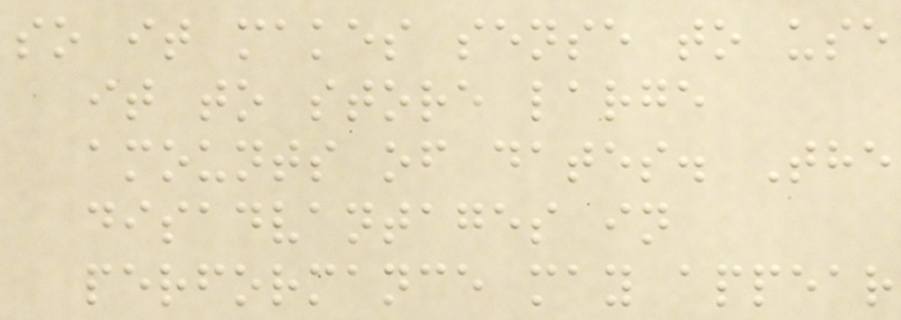so it makes sense to use
it to store large
amounts of dates. The
disadvantages in
performance may appear
